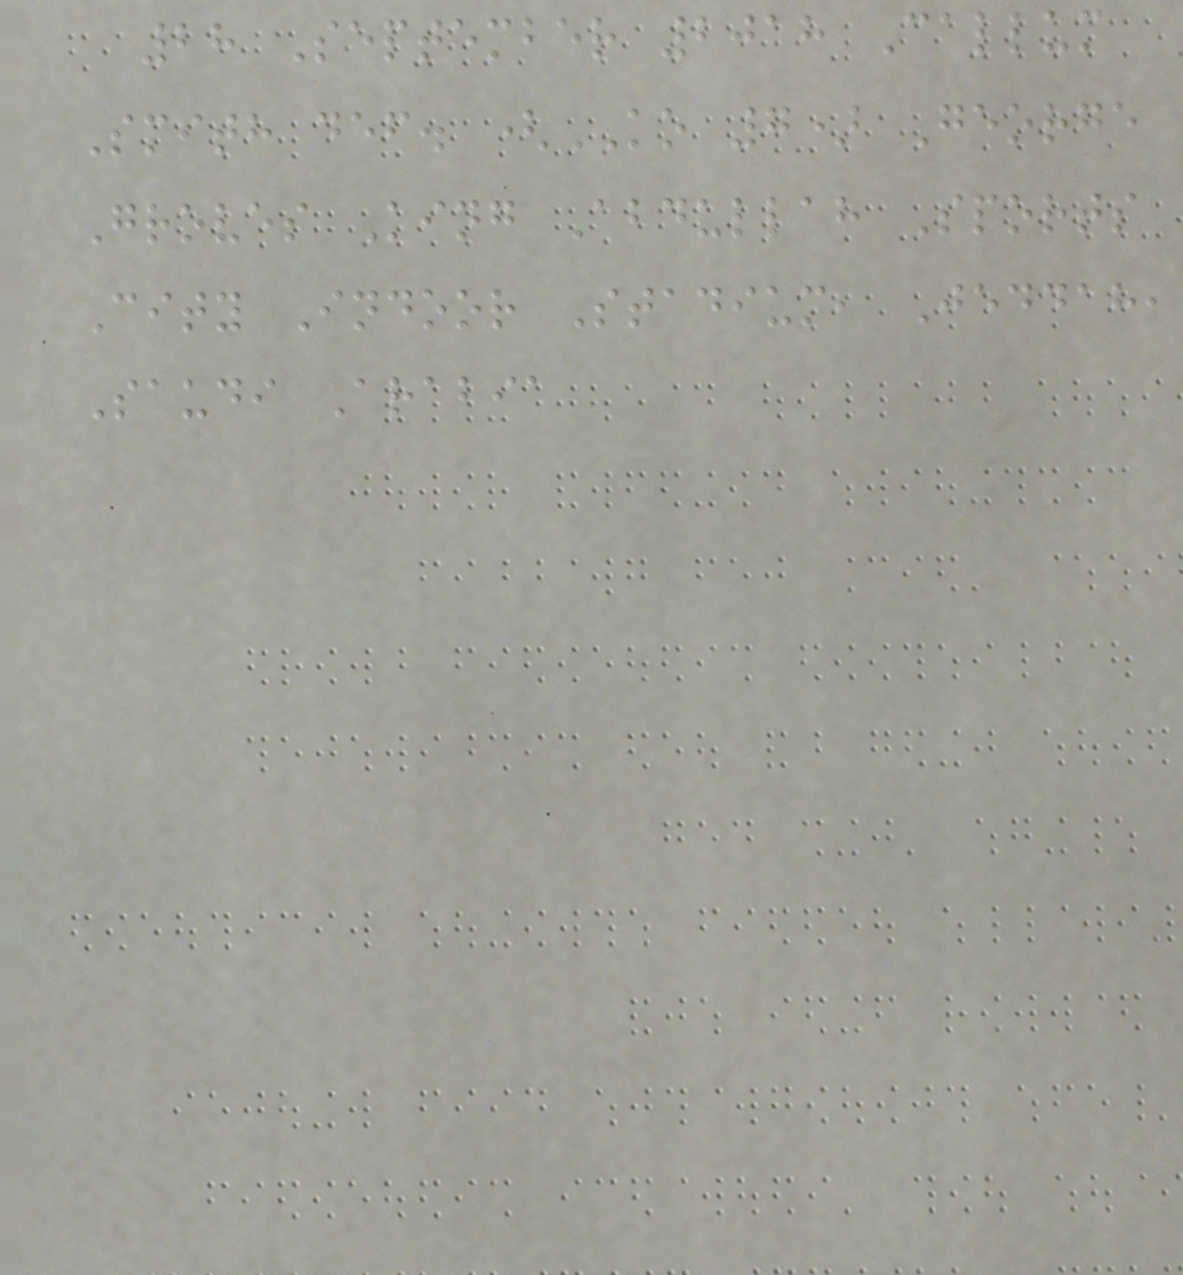28 September 2018 Callum
Smith def. (KO 7) George
Groves King Abdullah Sports
City Indoor Stadium, Jeddah,
Saudi Arabia
